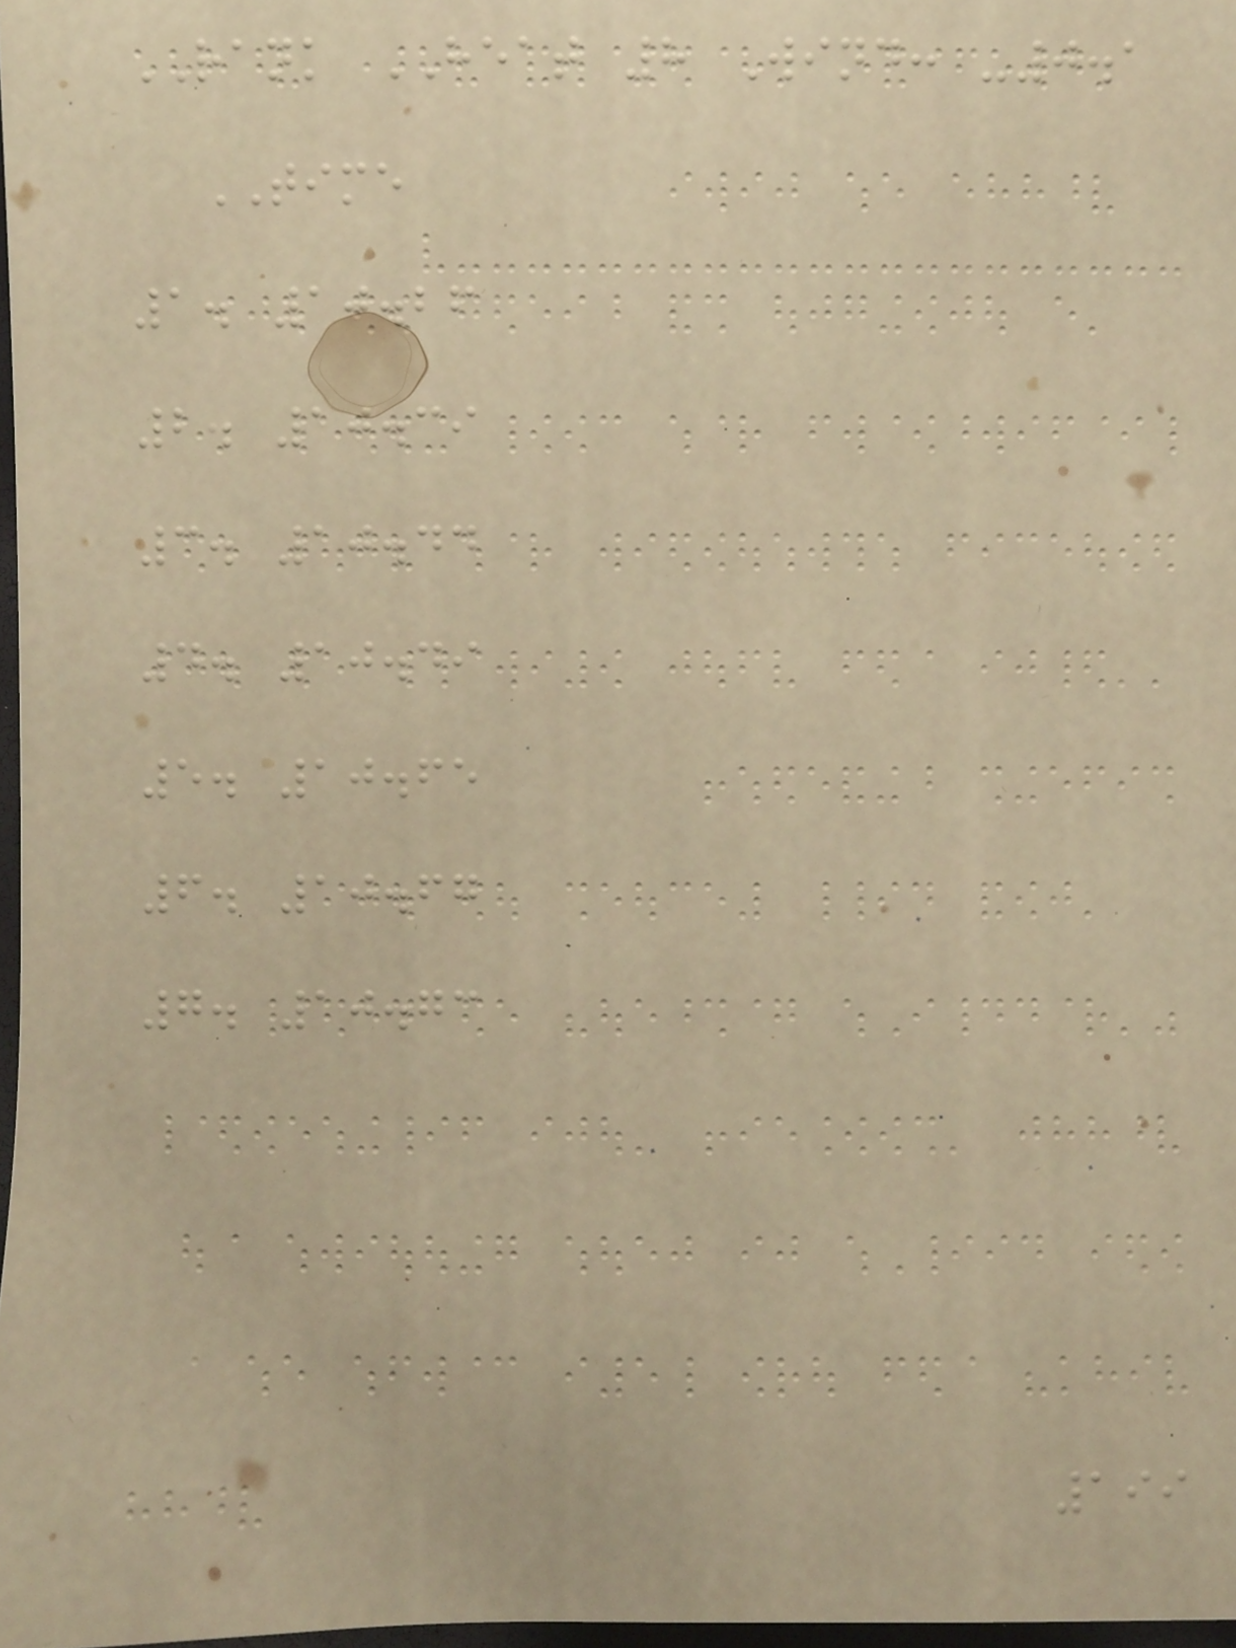RANK HEAT 8 Wind: -0.1
TIME
1. 10.26
2. 10.39
3. 10.44
4. 10.49
5. 10.65
6. 10.67
7. 10.73
199
